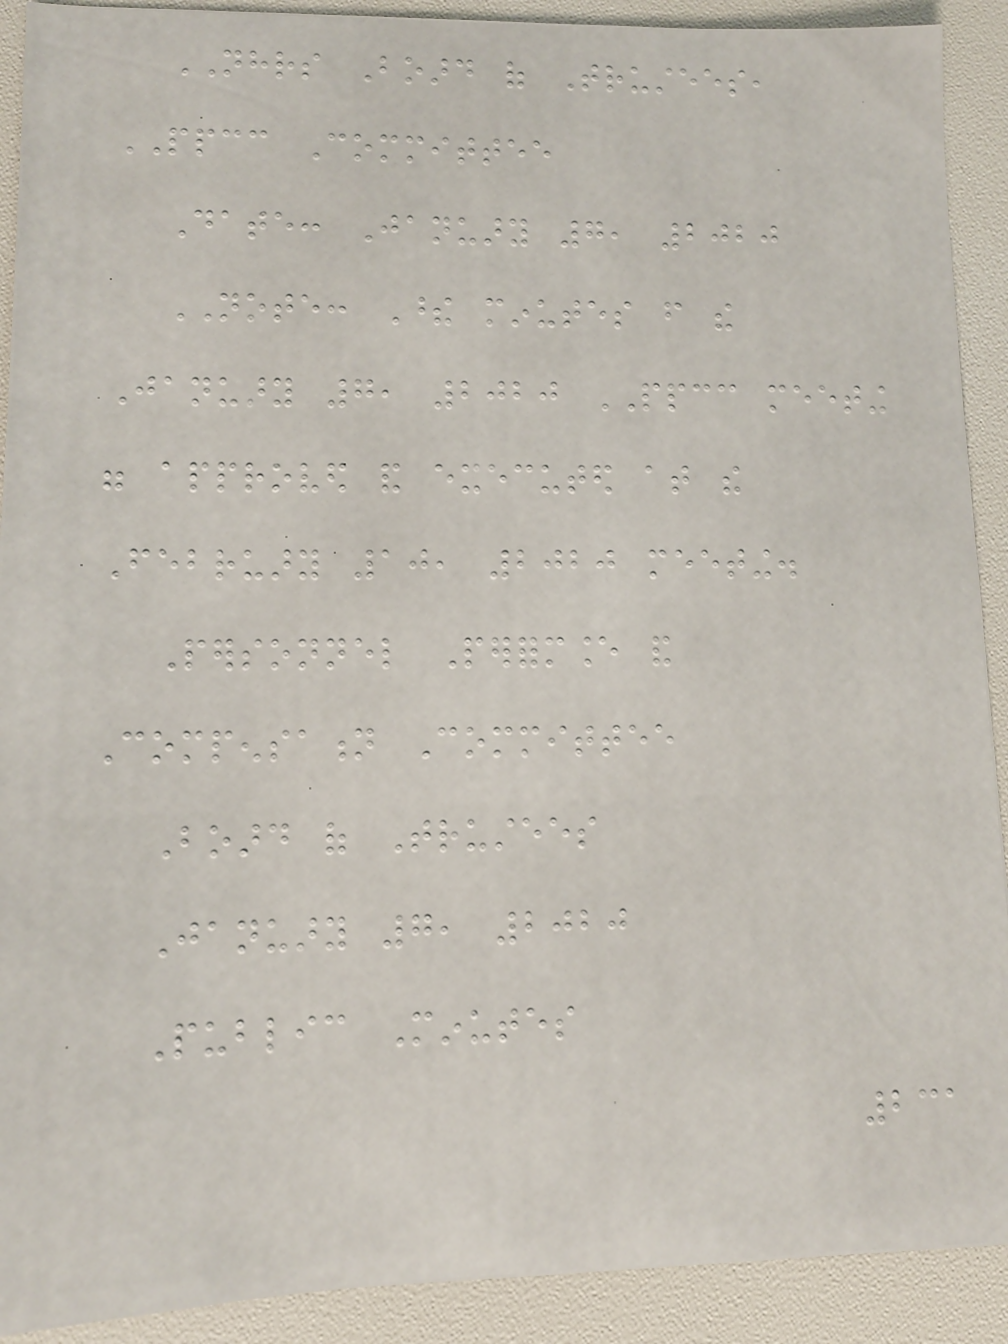NHRS Board of Trustees,
PPCC Committee
Date: January 7, 2020
NOTE: These minutes from the
January 7, 2020 PPCC meeting
were approved and executed at the
February 10, 2020 meeting.
Personnel Performance and
Compensation Committee
Board of Trustees
January 7, 2020
Public Minutes
231
